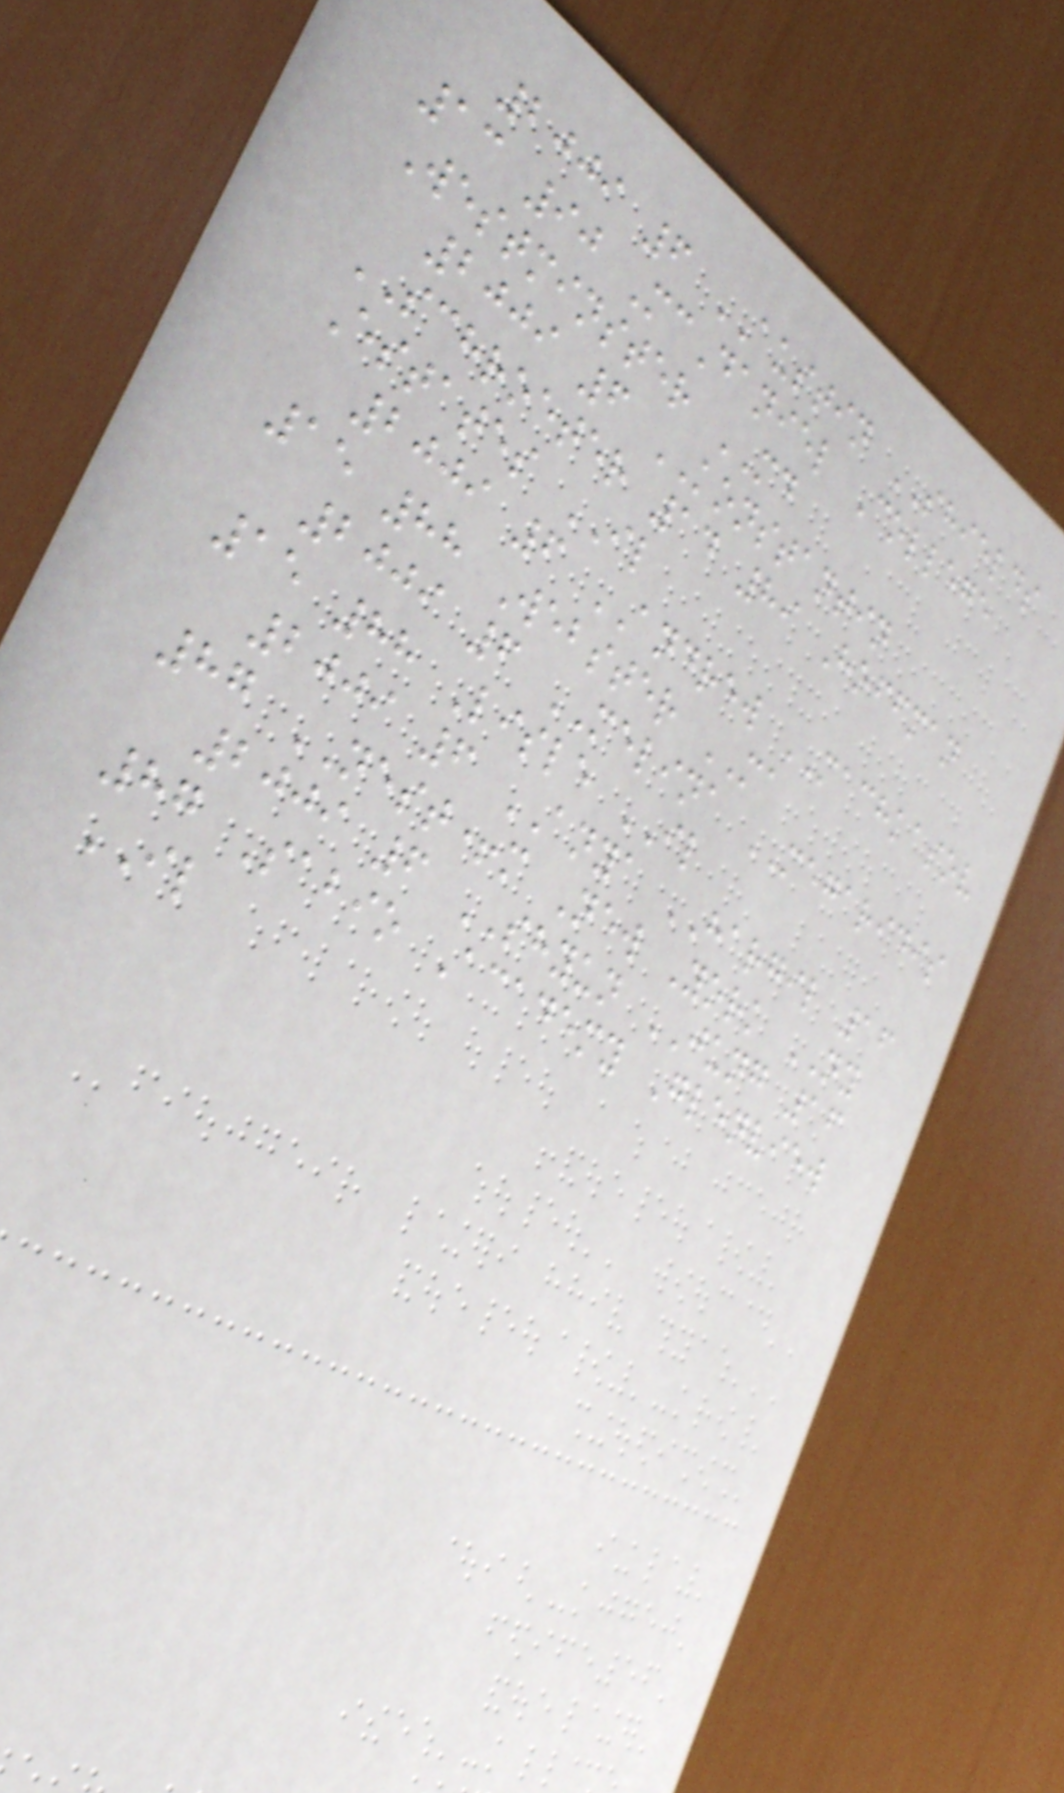2009 6 AUSTIN SHIELDS
13 90 McDaniel College
Westminster MD
2009 6 KONSTANTIN
SCHROETER 14 89 Hoffman
Estates IL
2009 6 ANDREW MACHKASOV
15 88 Webster MA
2009 6 MELINA MEGARIDIS
15 88 Lisle IL
2009 6 ANYA HARGIL 16
87 NEST+m New York NY
2009 6 SHYUN JUNG 16
87 Sabio Academy Glenview
IL
